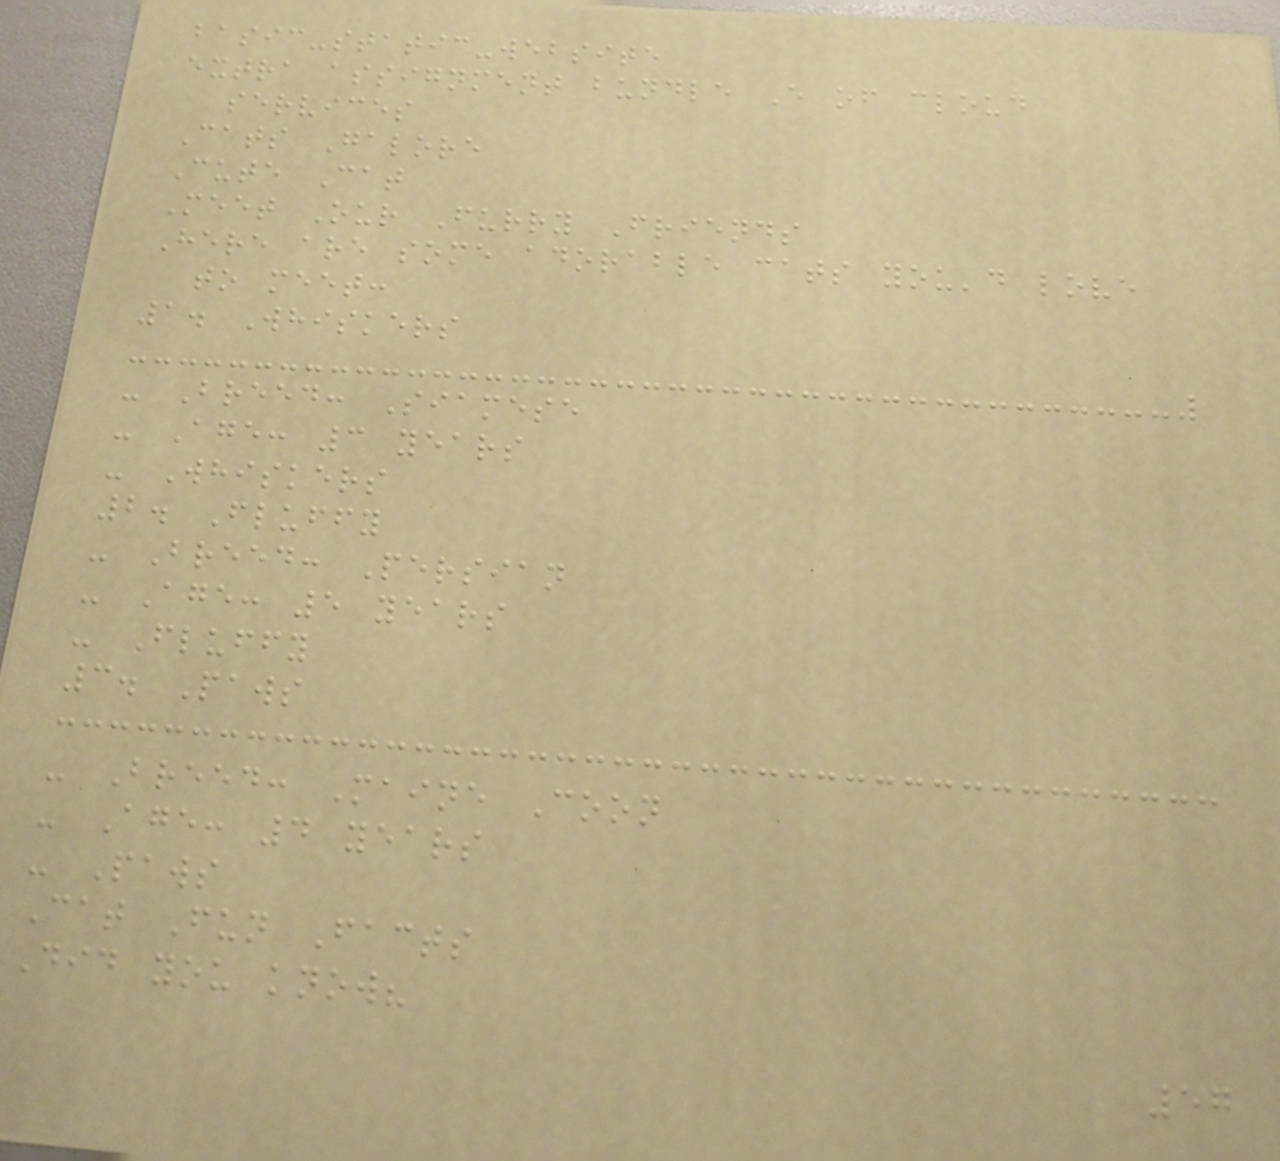basic-static-website
extra assignment bundle E of cloud
services
Cats Galore
Cute Cat
Meet Our Furry Friends
Here are some adorable cats you'd love
to meet:
1. Whiskers
- Breed: Siamese
- Age: 3 years
- Whiskers
2. Fluffy
- Breed: Persian
- Age: 5 years
- Fluffy
3. Paws
- Breed: Maine Coon
- Age: 4 years
- Paws
Cat Fun Facts
Did you know?
57
